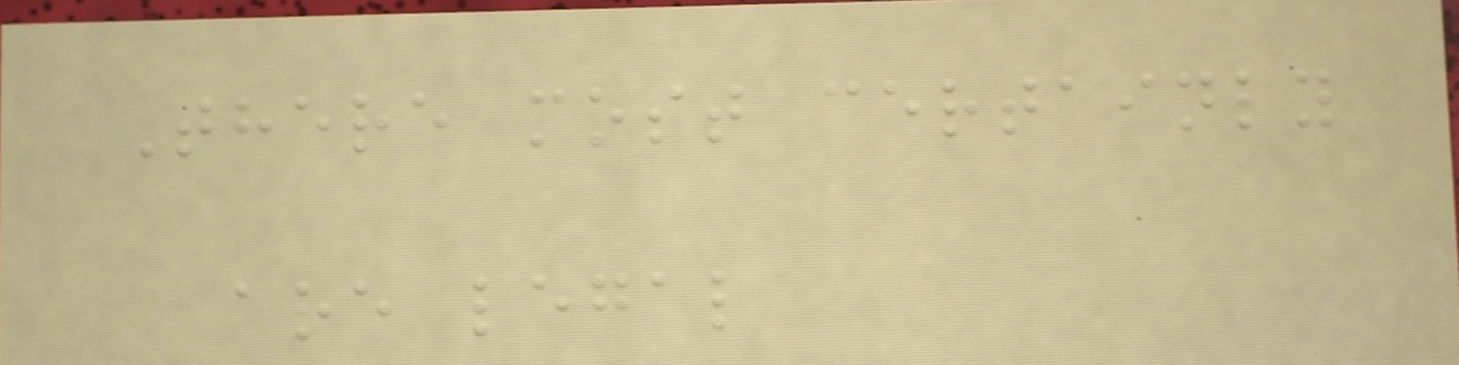There most certainly
are legal
